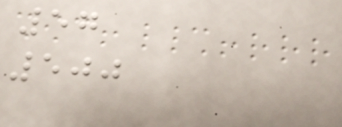57
500
